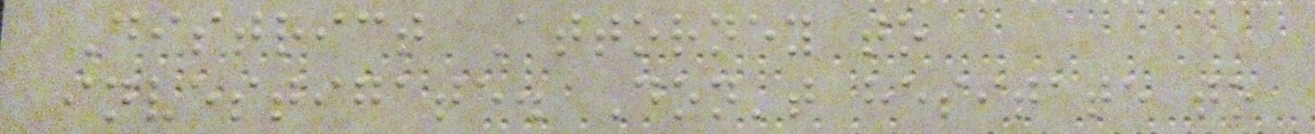District Attorney to
investigate. Don't hesitate to
